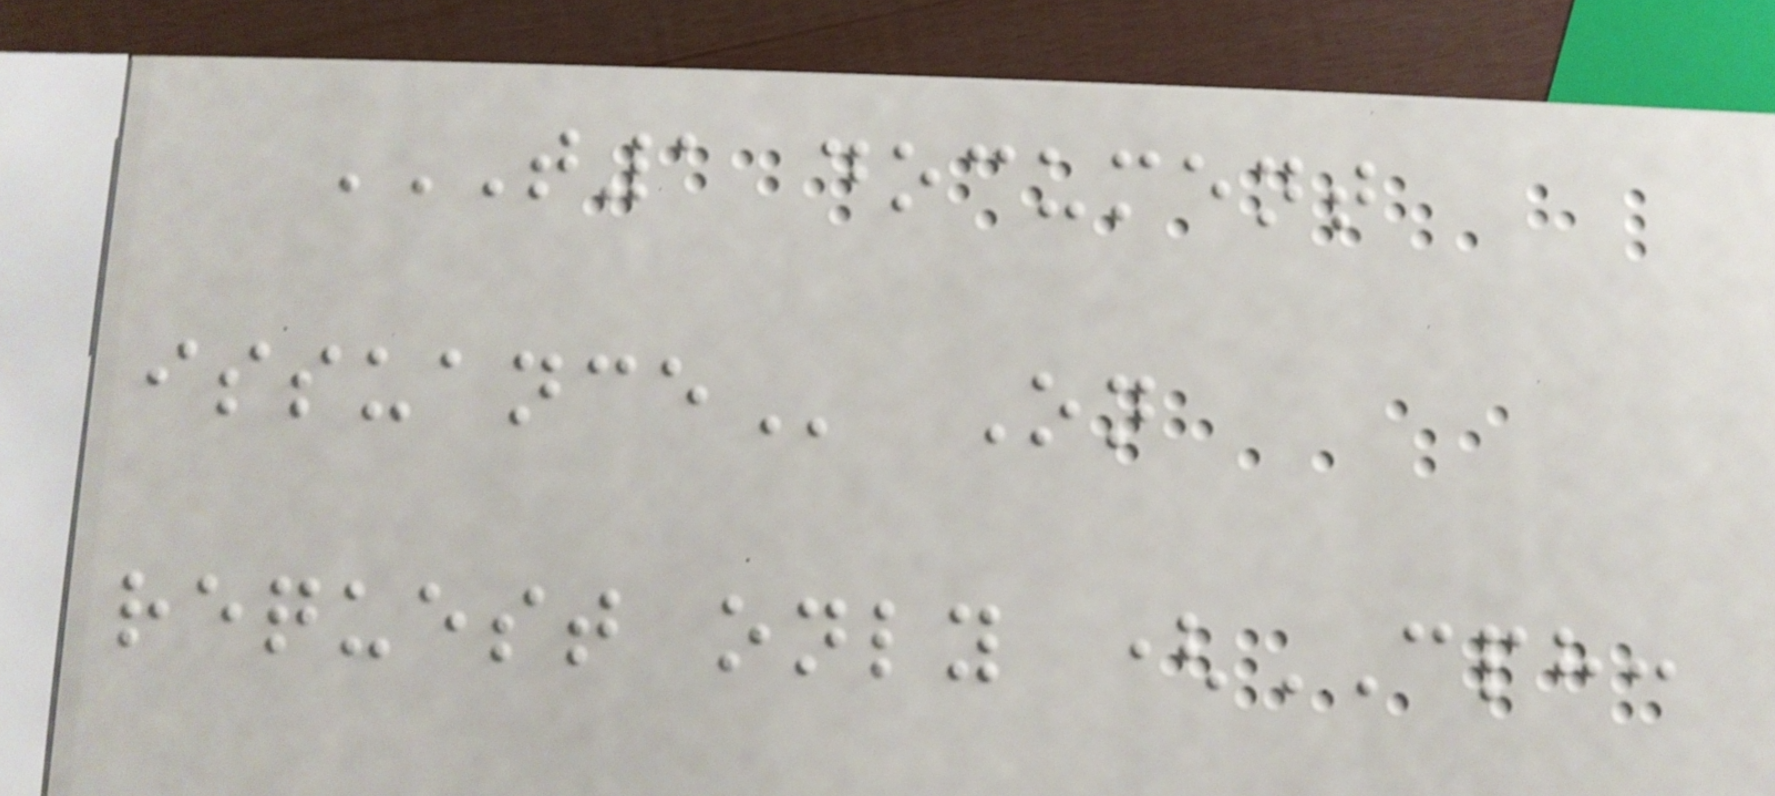T1 DOCUMENT
ISSUANCE On
request only (CPH:
